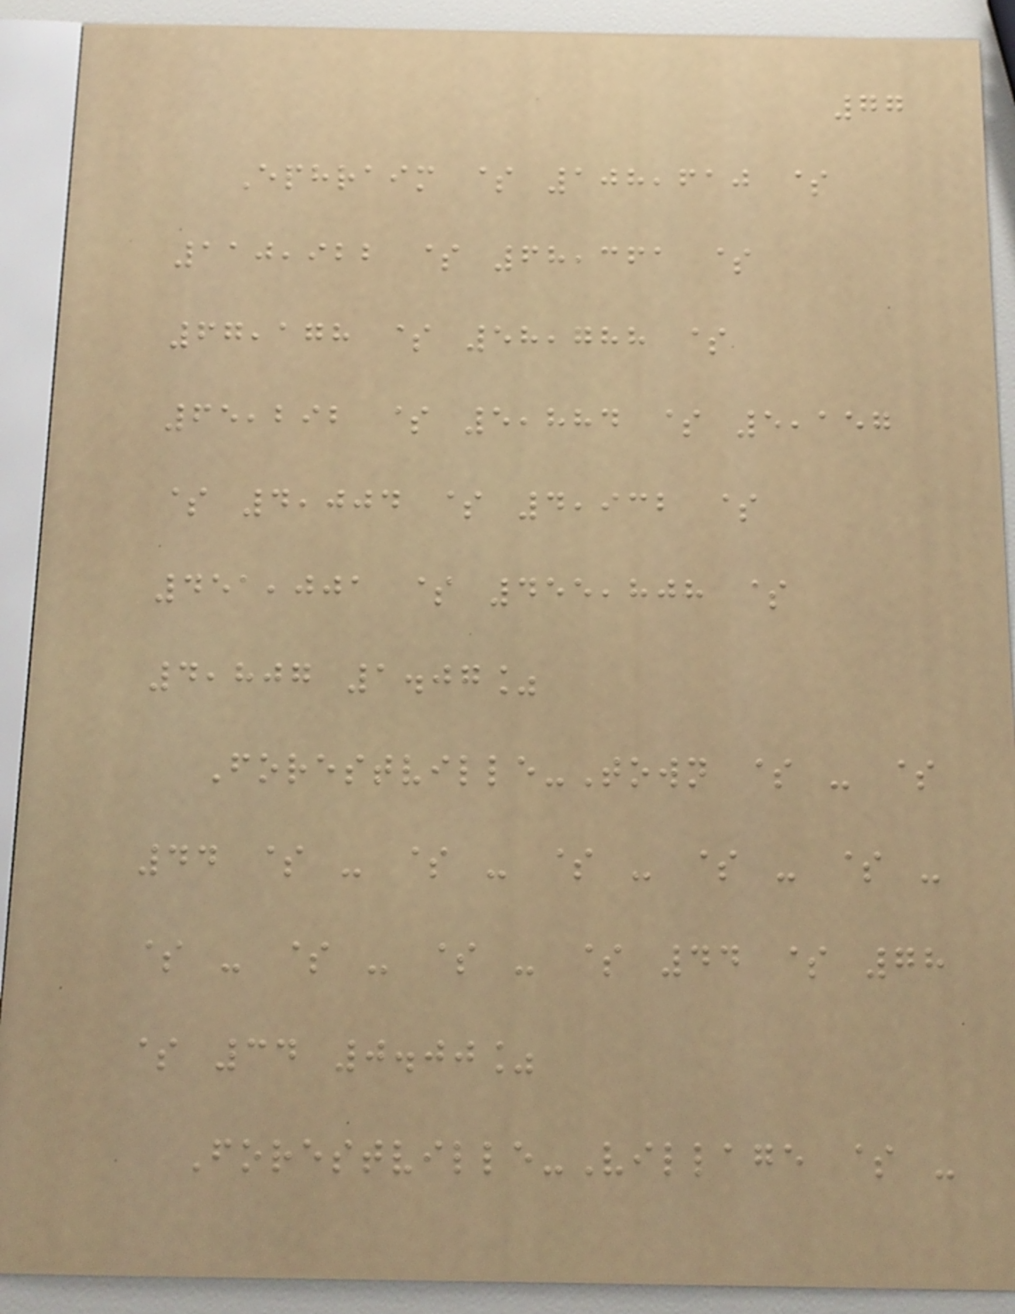77
Ephraim $ 108,610 $
110,922 $ 68,361 $
67,178 $ 58,788 $
65,292 $ 5,884 $ 5,157
$ 4,004 $ 4,932 $
451,001 $ 455,808 $
4,807 1.07%
Forestville-Town $ - $
44 $ - $ - $ - $ - $ -
$ - $ - $ - $ 44 $ 78
$ 34 0.00%
Forestville-Village $ -
